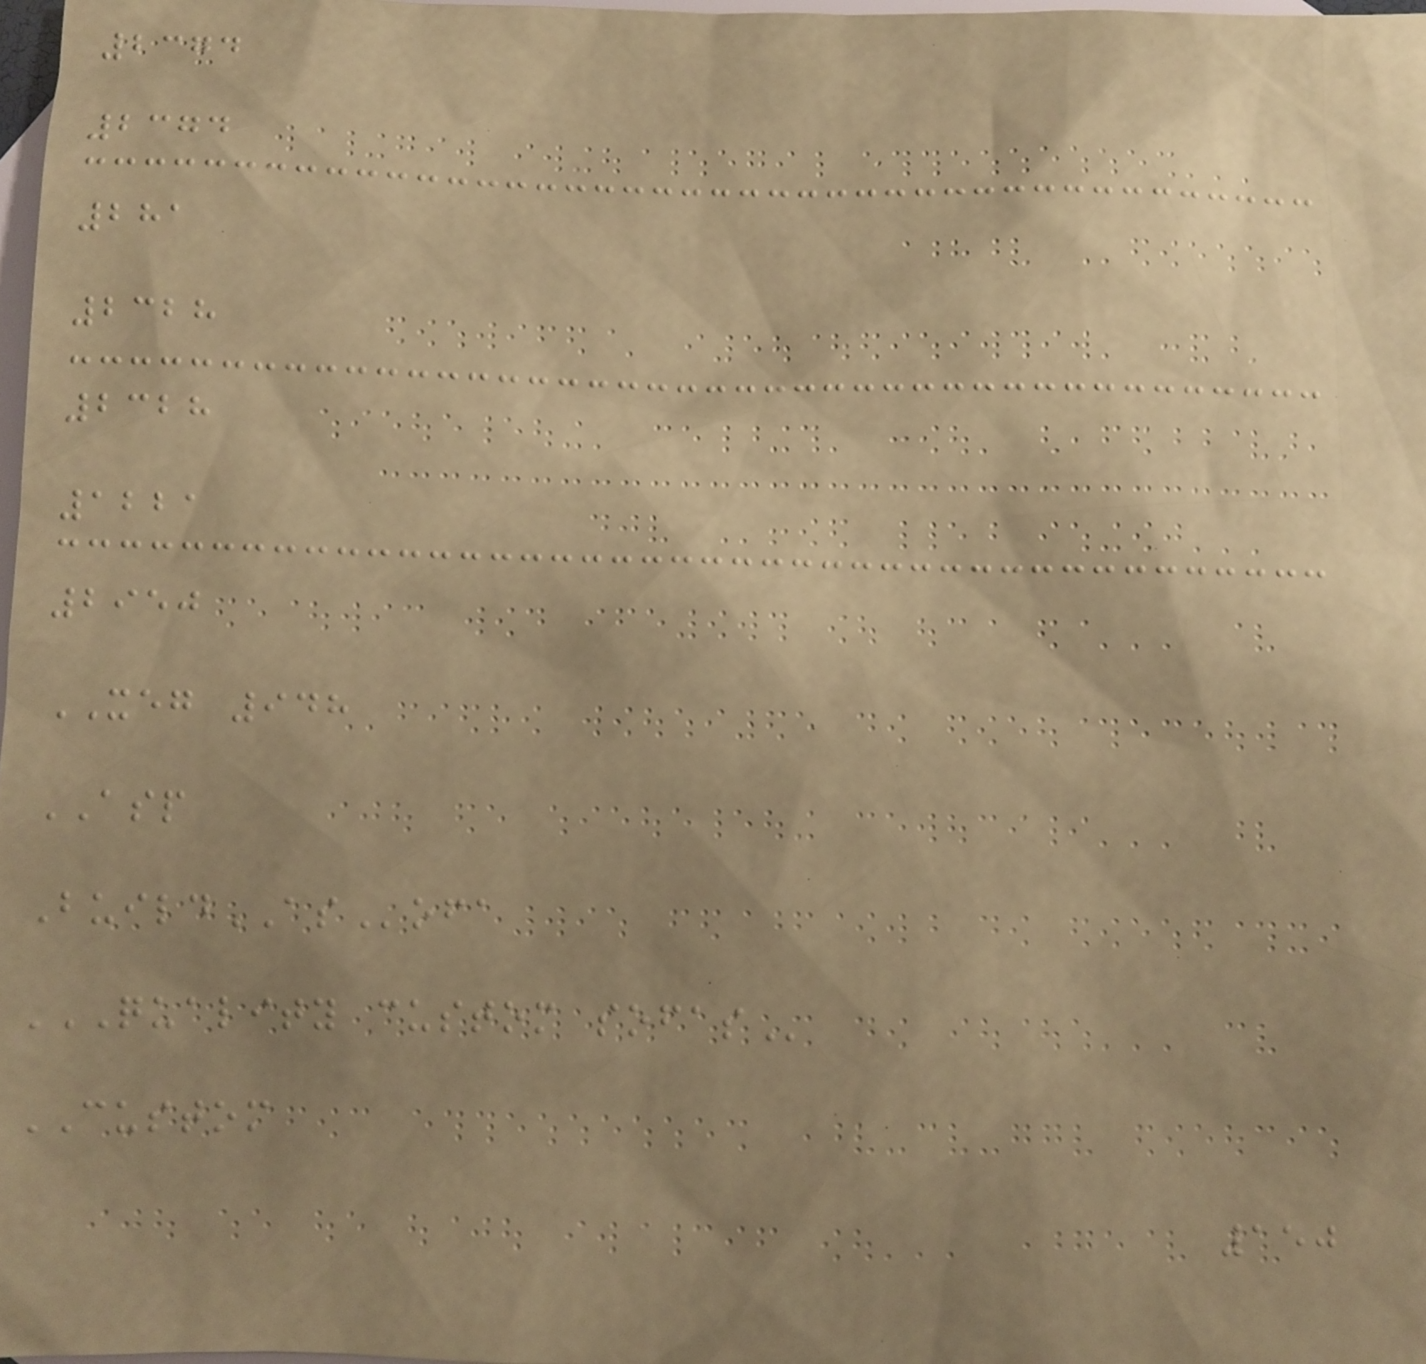2374
2374
281
2328
2328
1221
2950
XEG 948
ASP
BuildASofa
QUALITY CUSTOM SOFAS
CUSTOM
150
